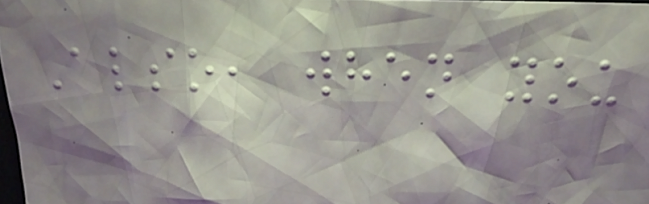Also, when you
